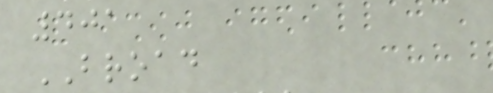401
BROAD
